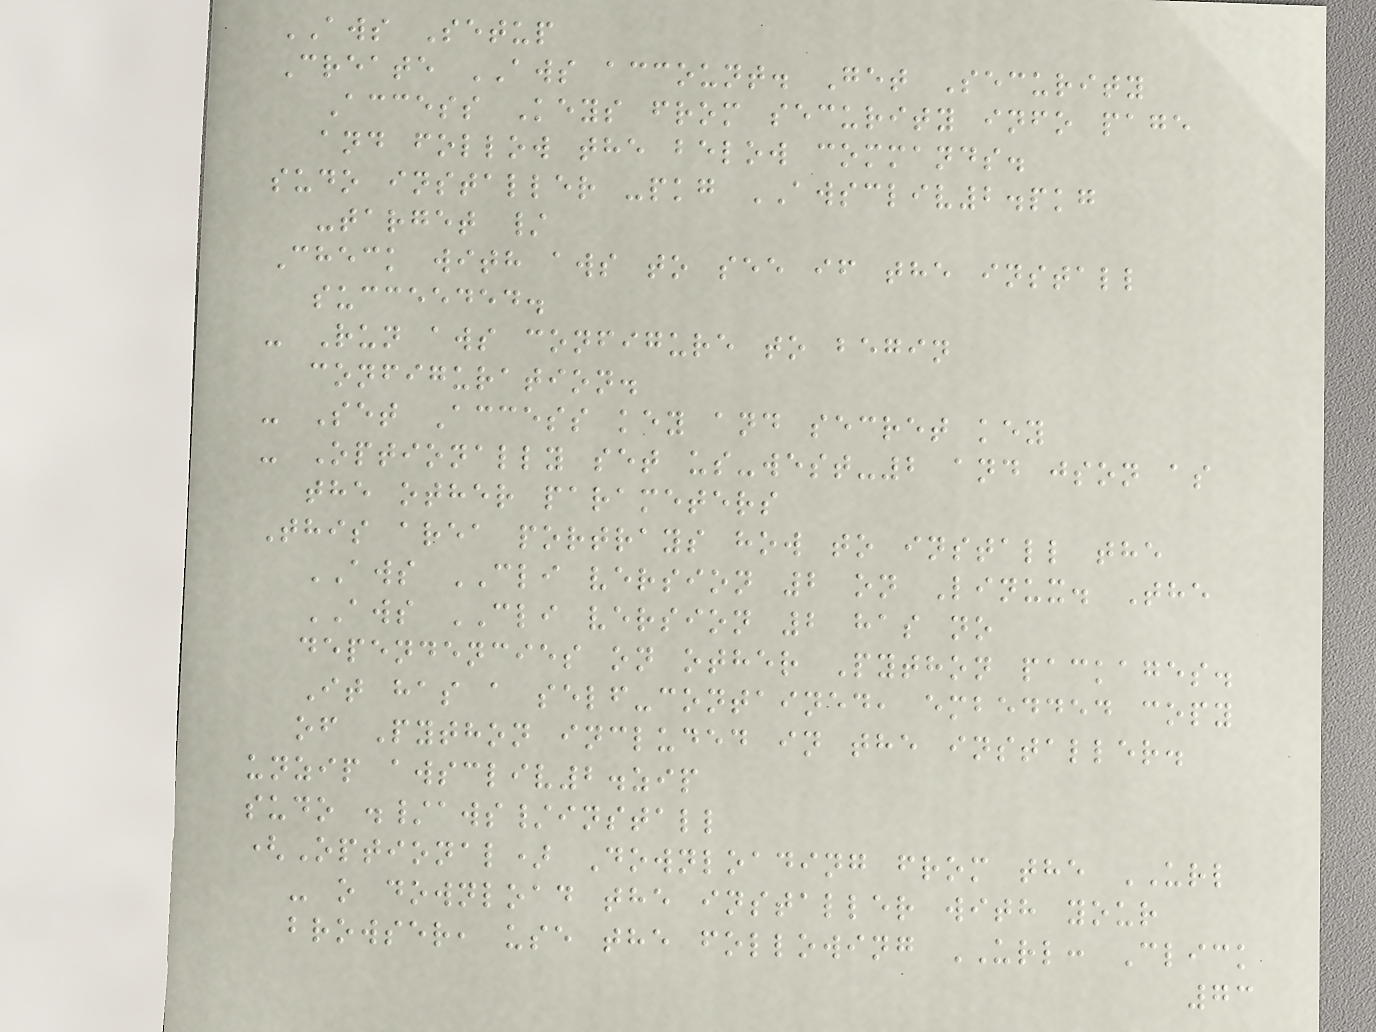AWS Setup
Create AWS account. Get Security
Access Keys from security info page
and follow the below commands.
sudo installer -pkg AWSCLIV2.pkg
-target /
Check with aws to see if the install
succeeded.
- Run aws configure to begin
configuration.
- Set Access key and secret key
- Optionally set us-west-2 and json as
the other parameters
This area portrays how to install the
AWS CLI version 2 on Linux. The
AWS CLI version 2 has no
dependencies on other Python packages.
It has a self-contained, embedded copy
of Python included in the installer.
unzip awscliv2.zip
sudo ./aws/install
(Optional) Downloading from the URL
- o download the installer with your
browser, use the following URL: Click
73
